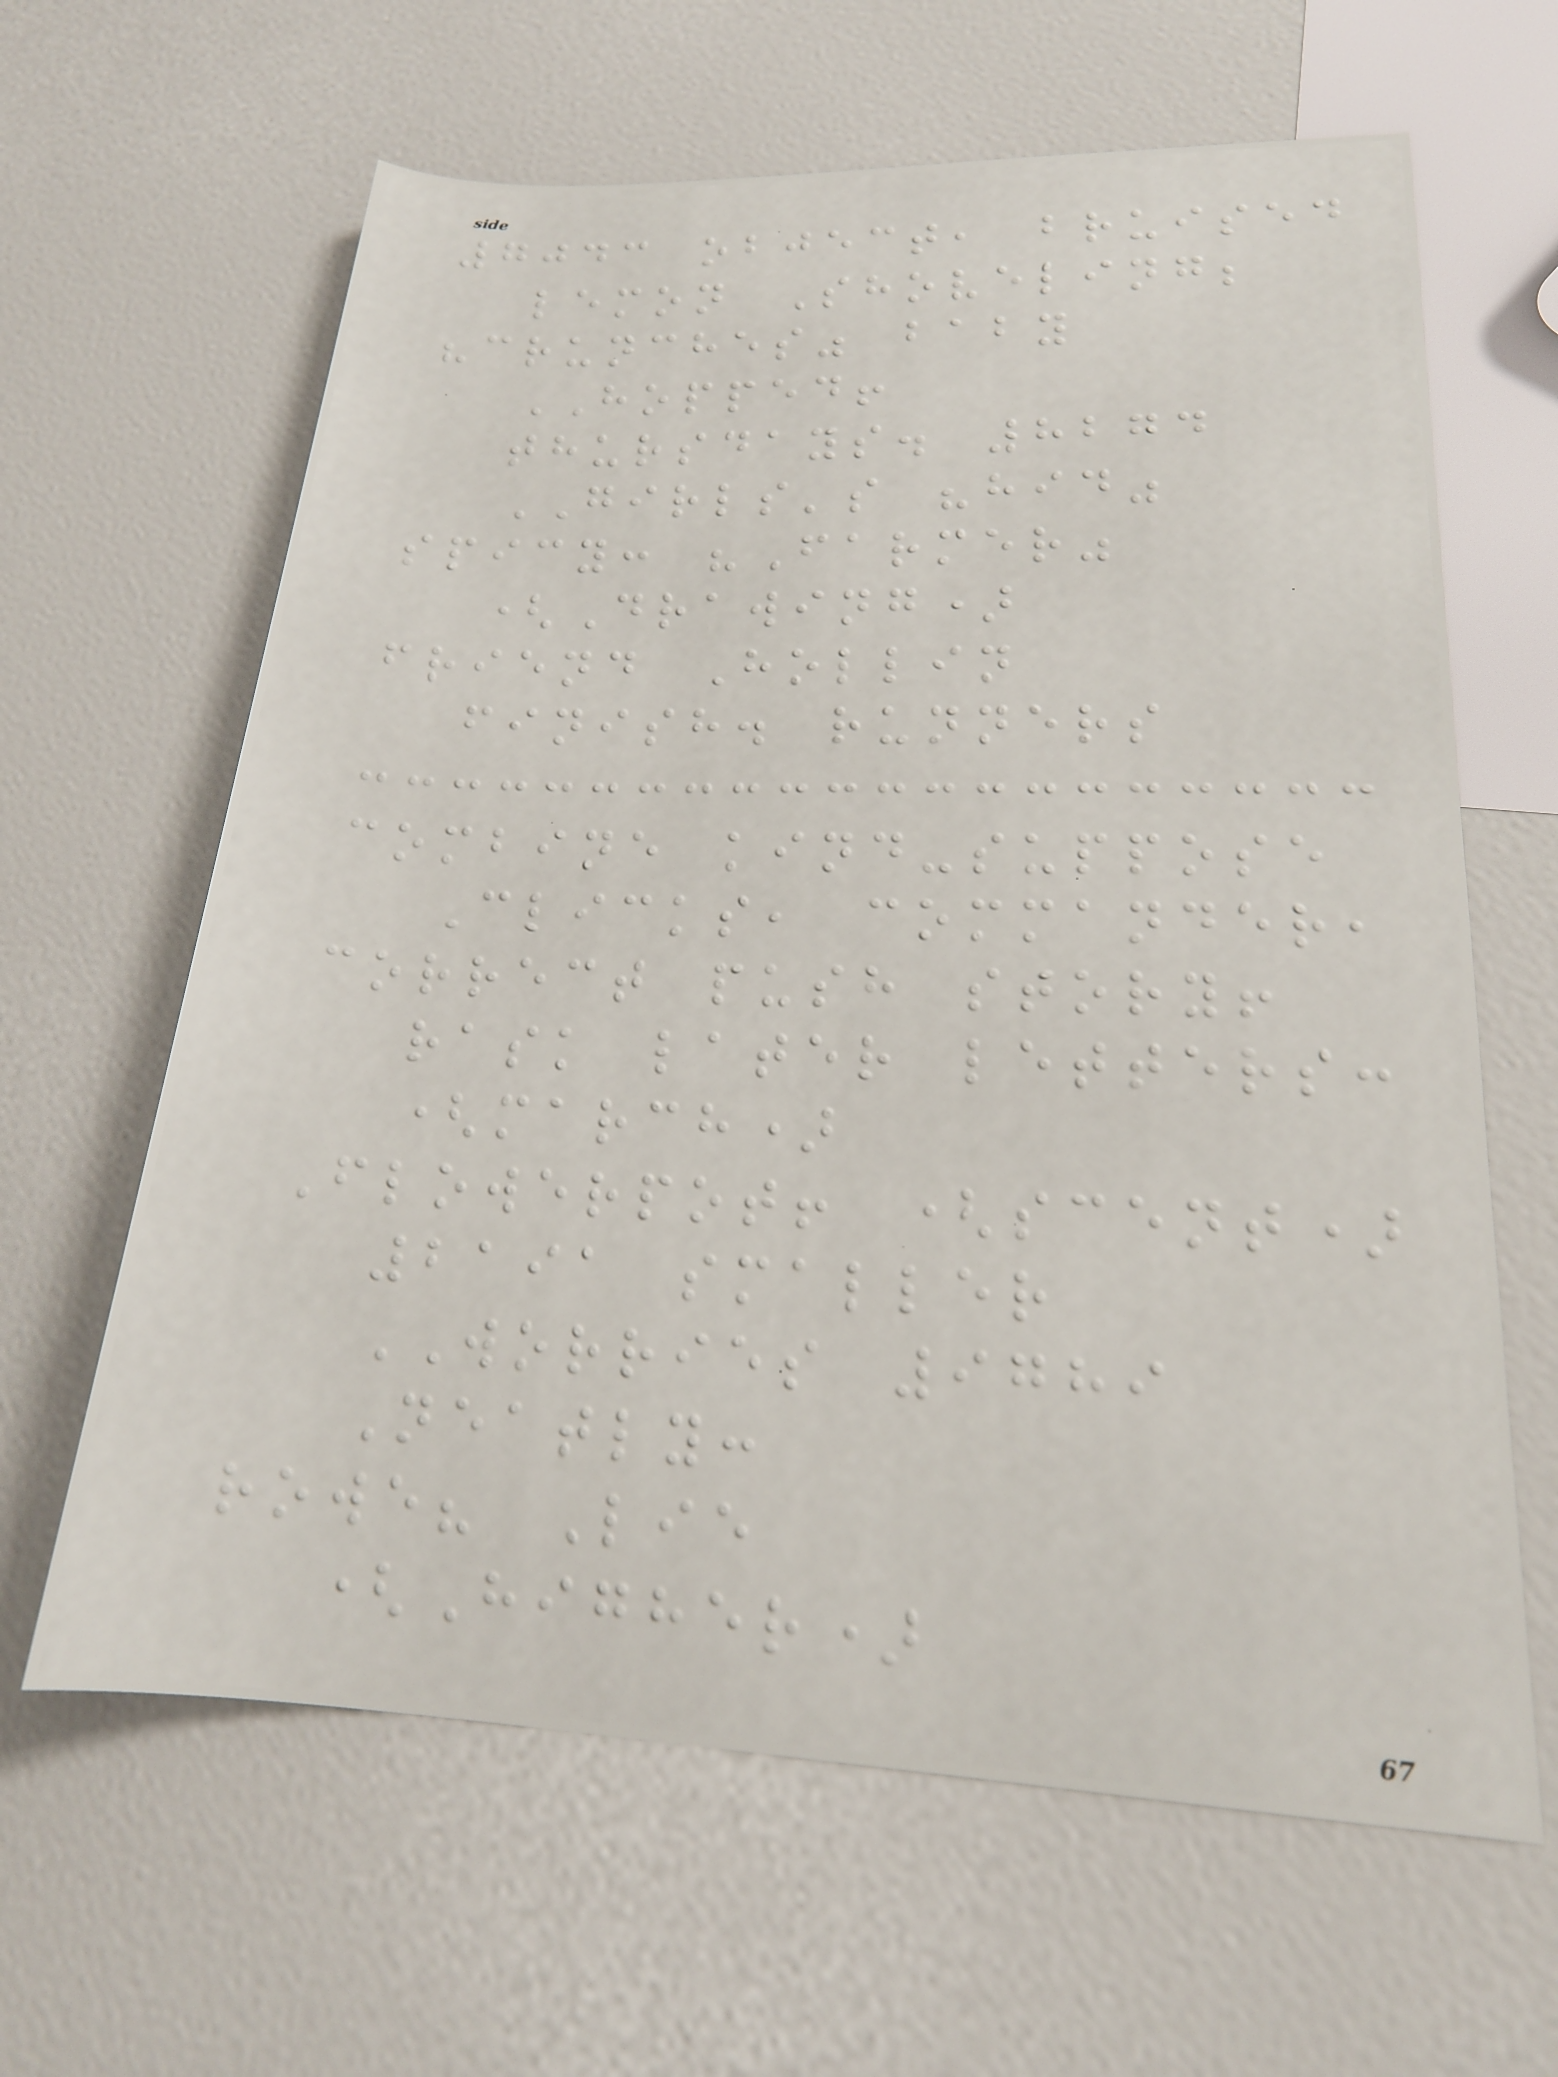7043 object, bruised
lemon Shoveling;
"crunches" baby
HOPPED!
thursdays. 8274
GIRLS's "hid"
spicy: "Farmer"
(Drawing)
friend Hollin
finish. runners
combine kind-suppose
Clicks, commander,
correct push story!
rask later letters:
(march)
Flowerpot! (scent)
2191 smaller
WORRIES 9789
Neatly:
rowe? Lie
(Higher)
